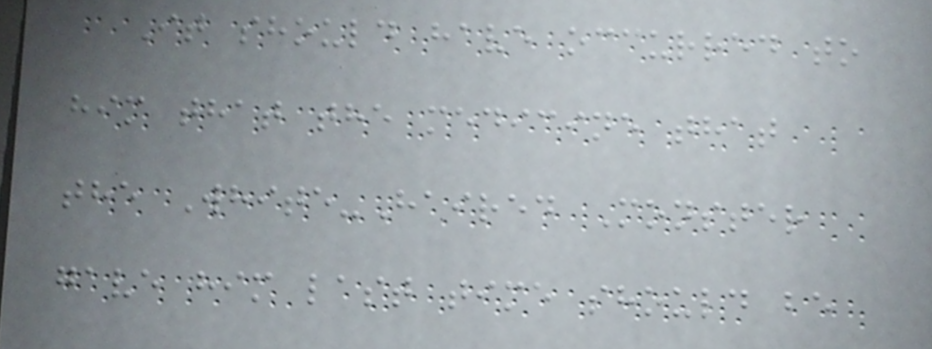It should have occurred to
him that the medicine that
the White-Haired Monster
gave him last time should be
